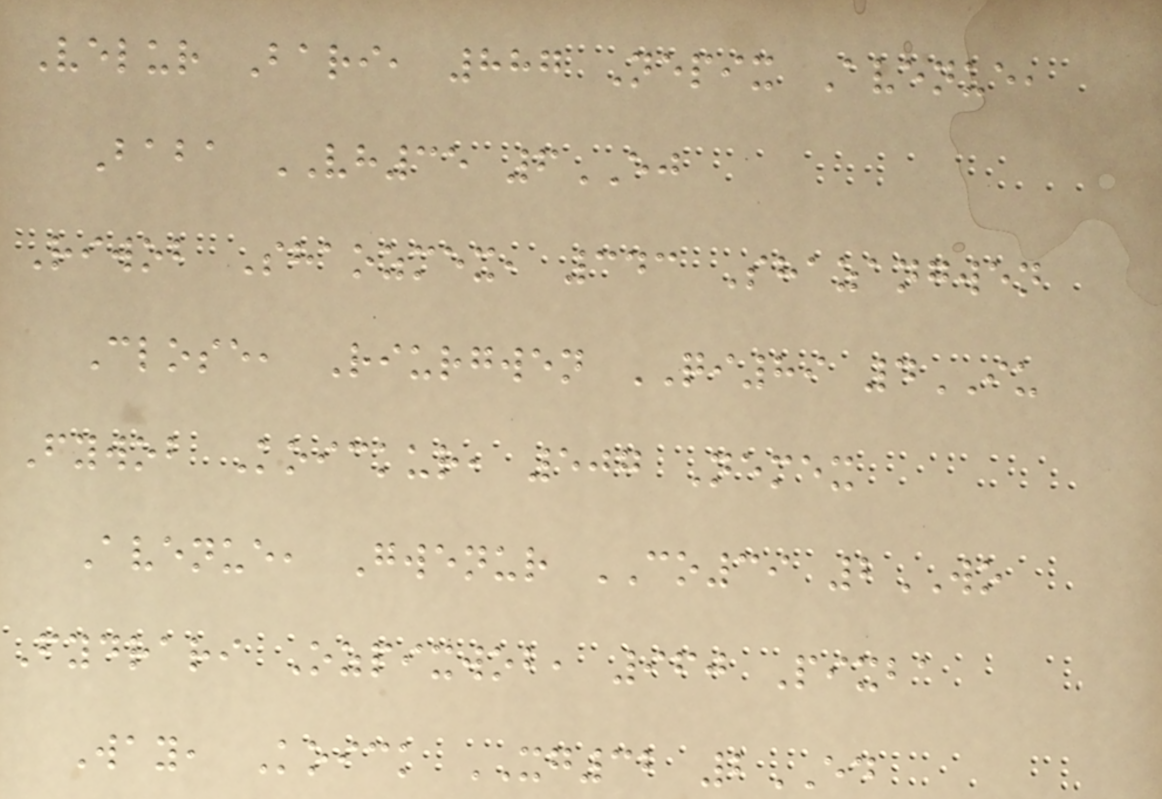Velur Bari, 887 Nepix Avenue,
Baba VH35 6EJ
Riwob Shaozmex, 343 Shazangwen
Close, Riurgwen QI89 4IU
Fywob Koickur, 507 Nemex
Avenue, Gwenur CO39 2WO
Fydrari Ozpixwob, 960 Pixba
Way, Koick XG32 2ED
